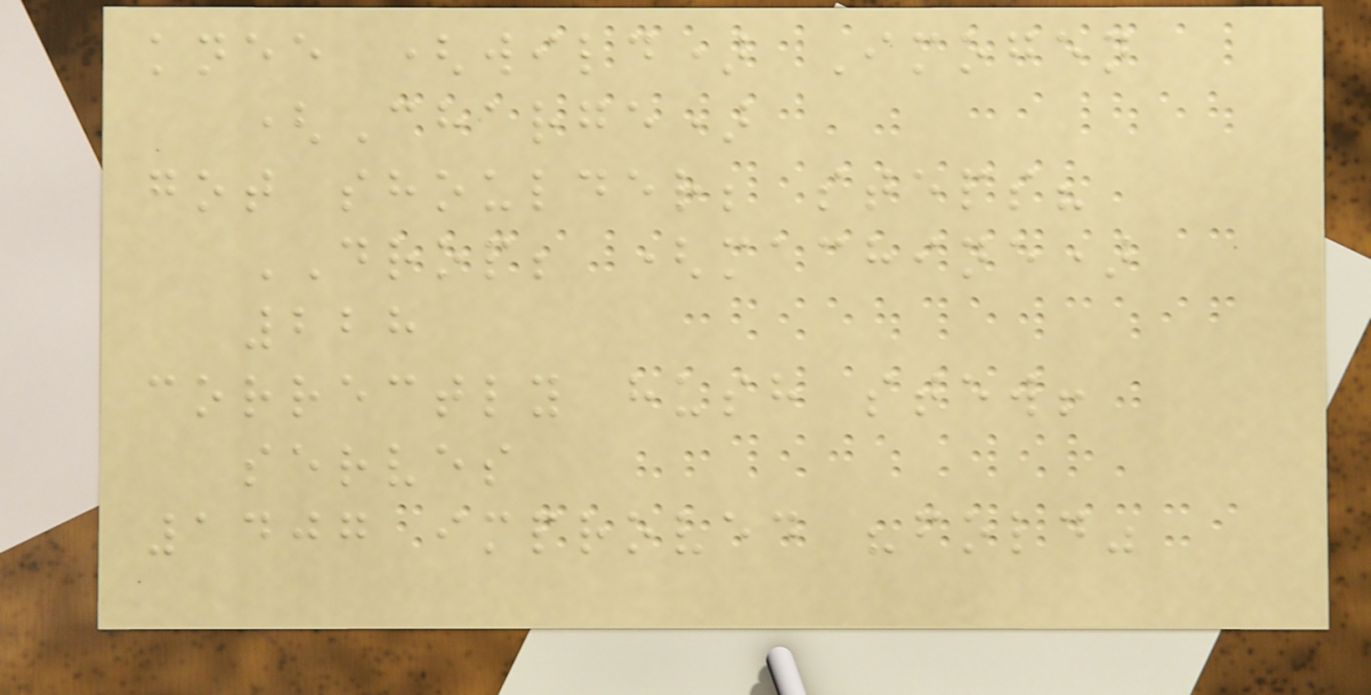knee (wild) Imogen
(Charge)
got shoulder; steps?
DROP; (machine)
228
correctly hush stew!
serves
1407 improved "fold"
